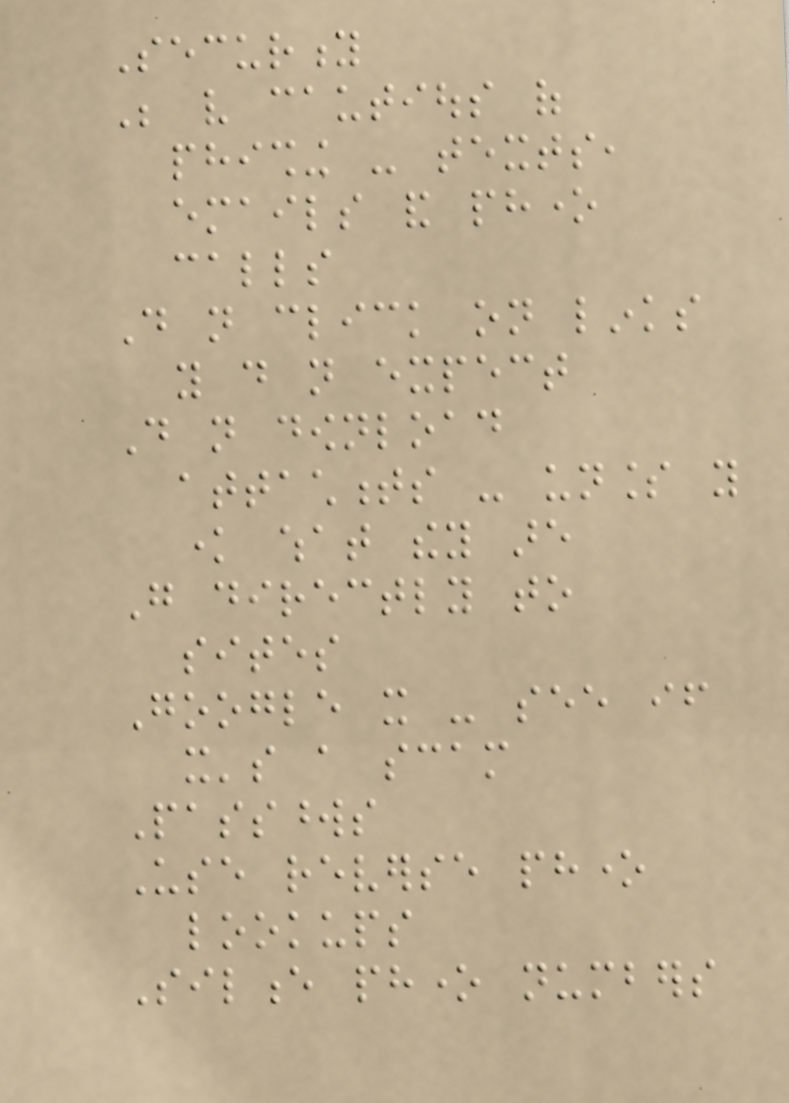Security
Be very cautious of
phishing - texts,
emails and phone
calls
Do not click on links
you do not expect
Do not download
attachments - unless you
know what they are
Go directly to
sites
Google it - see if
it's a scam
Passwords
Use reverse phone
lookups
Silence phone numbers
